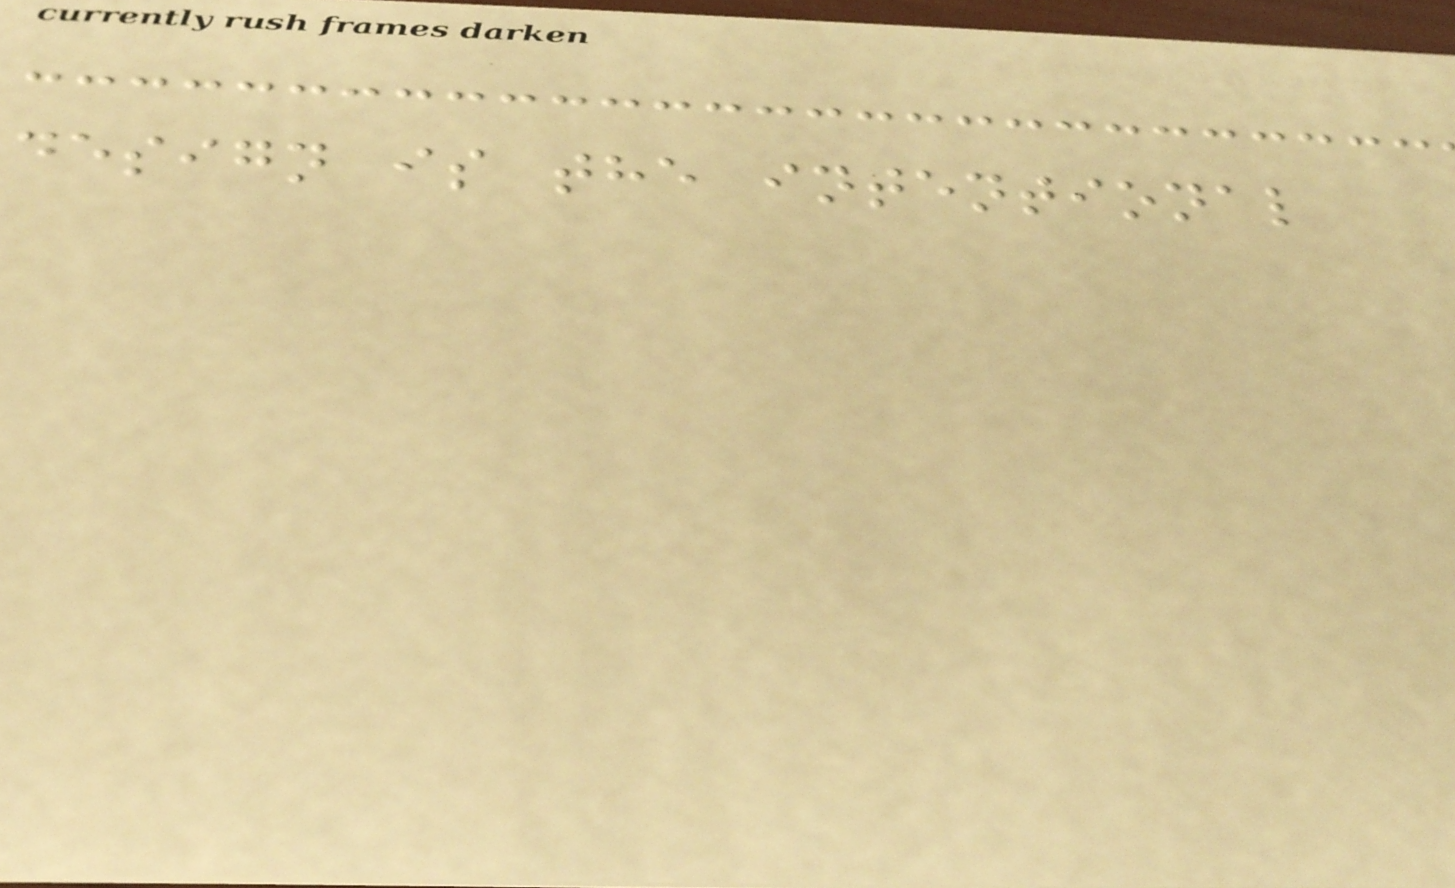design is the intentional
